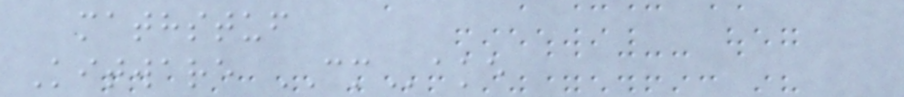mathstuf
Kitware CMake
